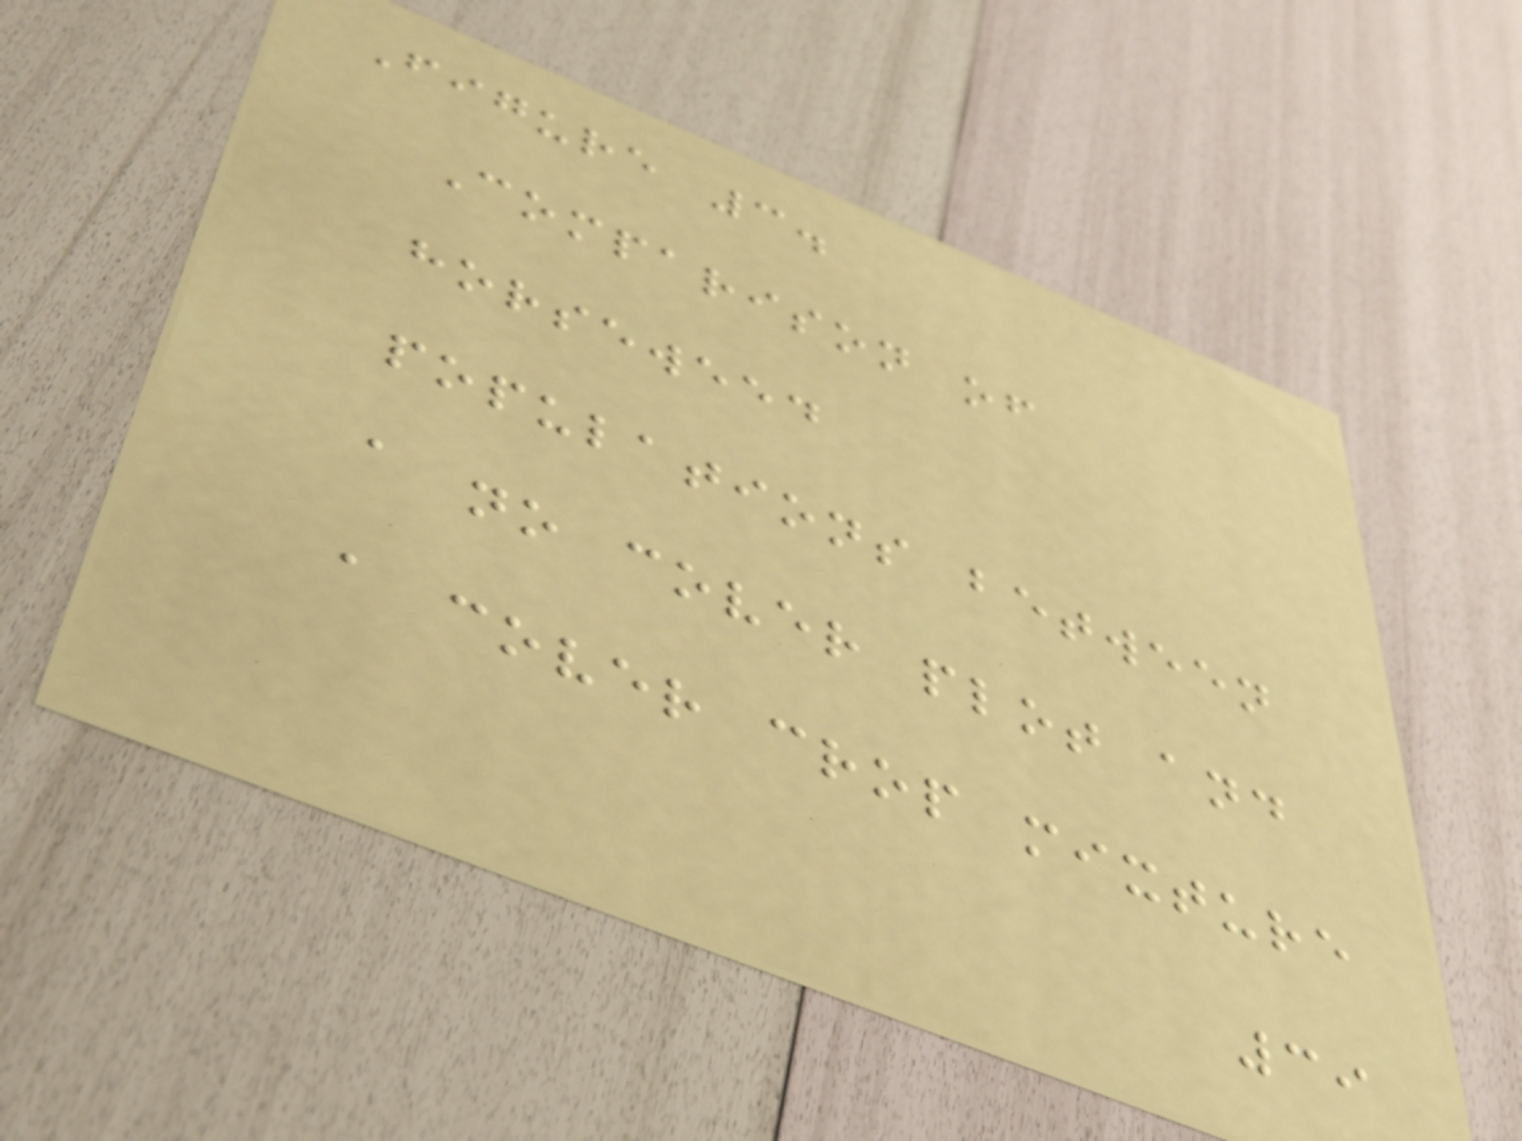Figure 3.
Comparison of
horseweed
populations between
a no cover plot and
a cover crop mixture
39
